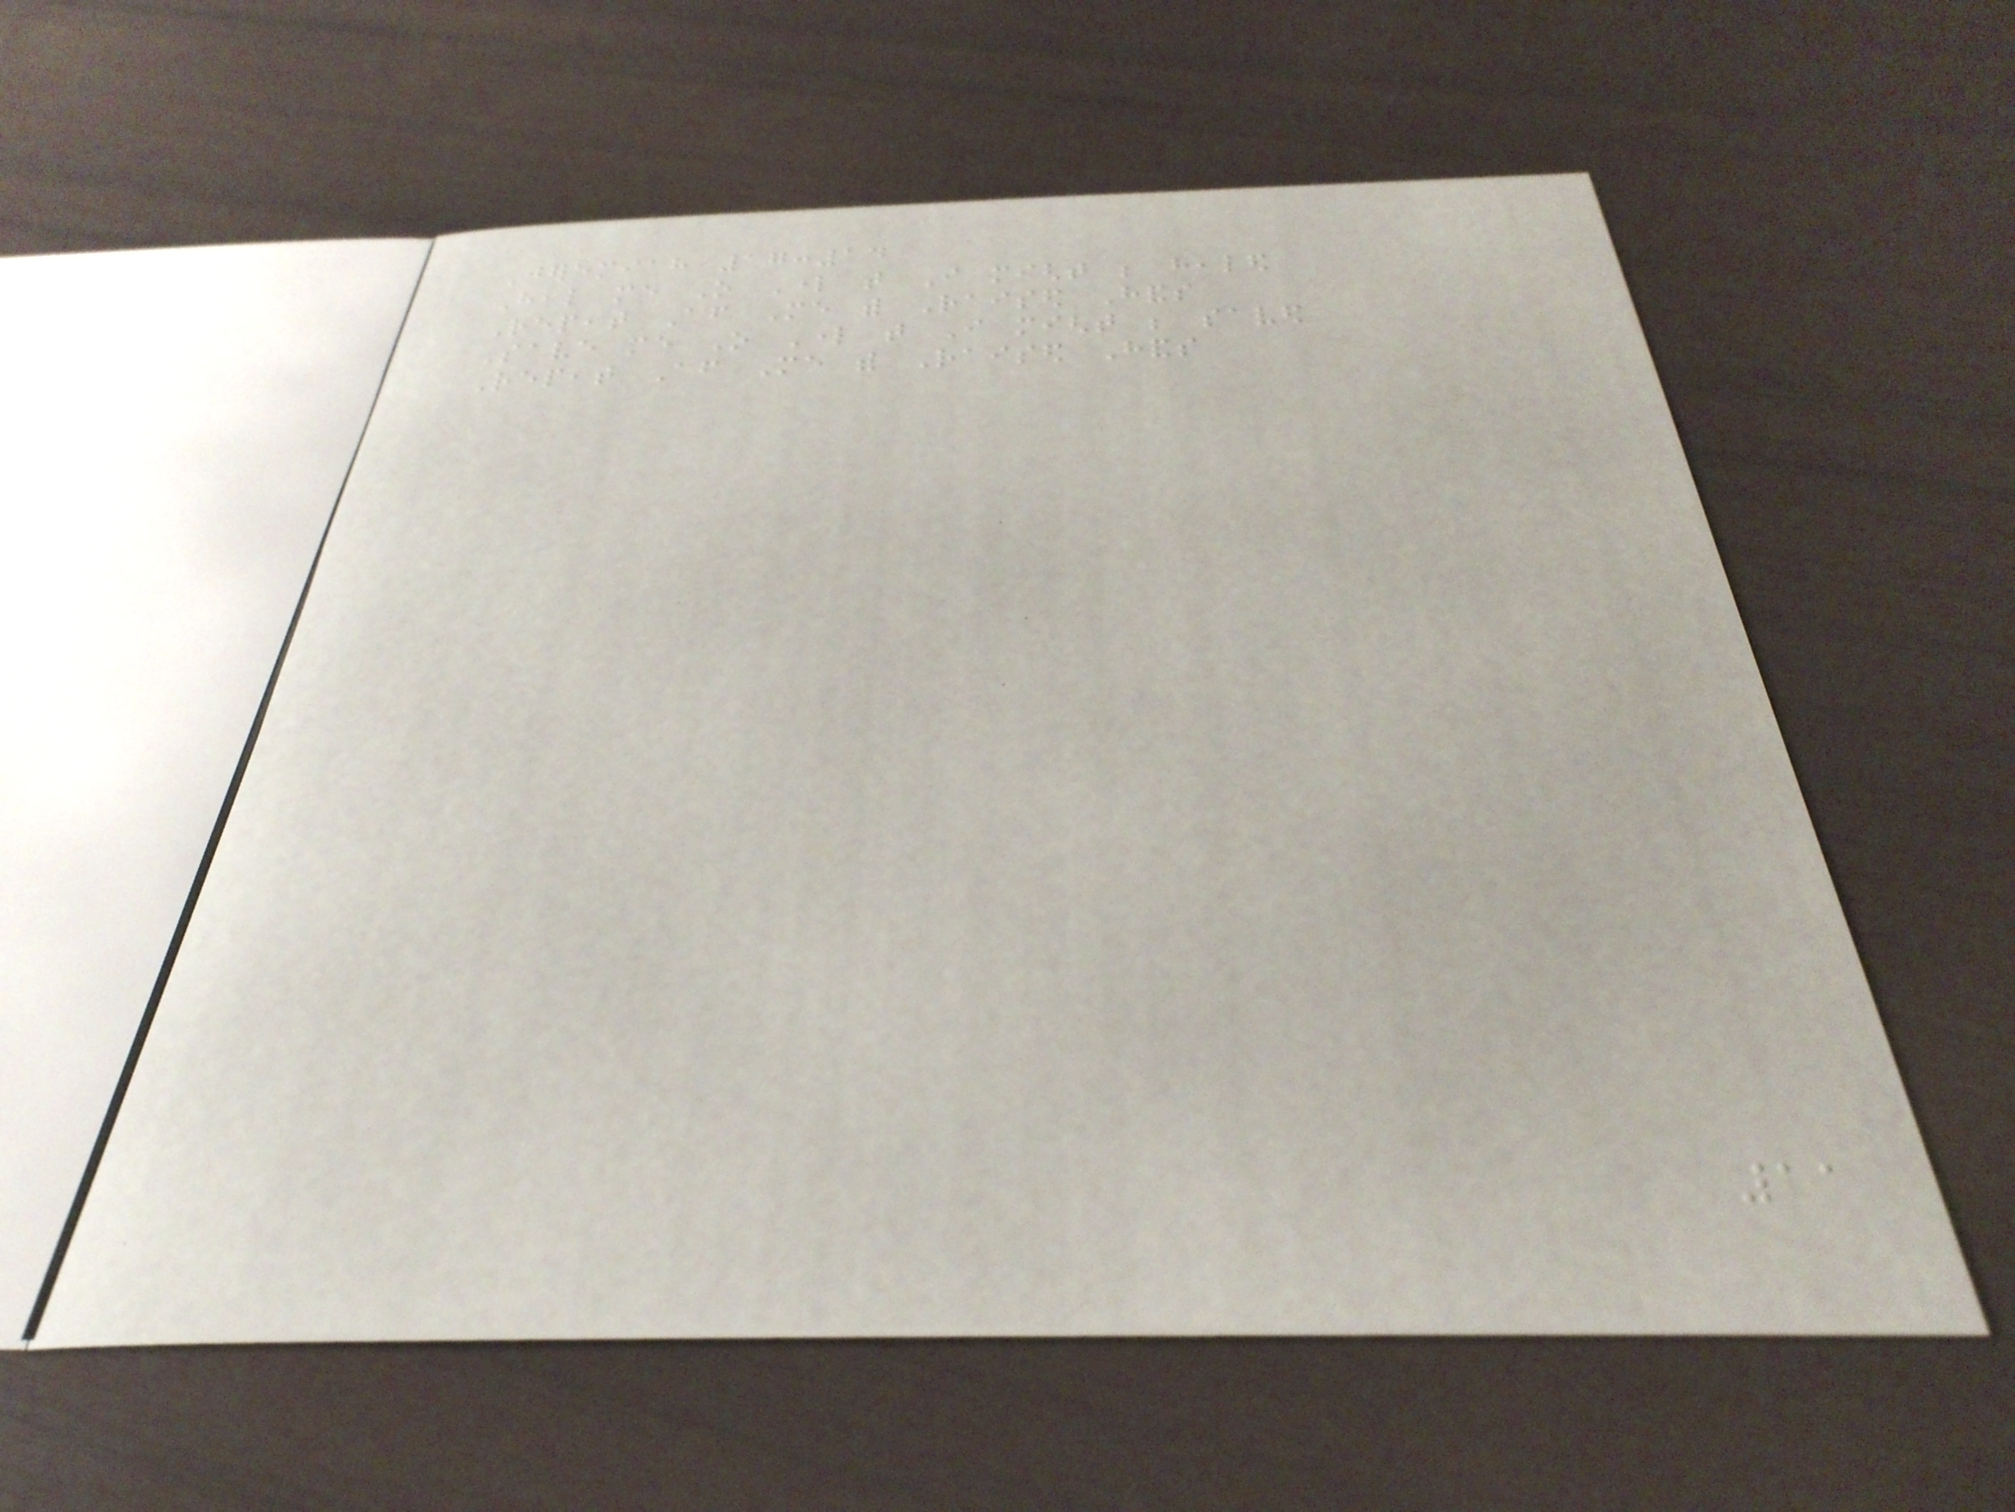Jeremiah 17:14
Heal me O Lord that I might be healed
Repeat After Me with Raised Hands
Save me O Lord that I might be saved
Repeat After Me with Raised Hands
11
